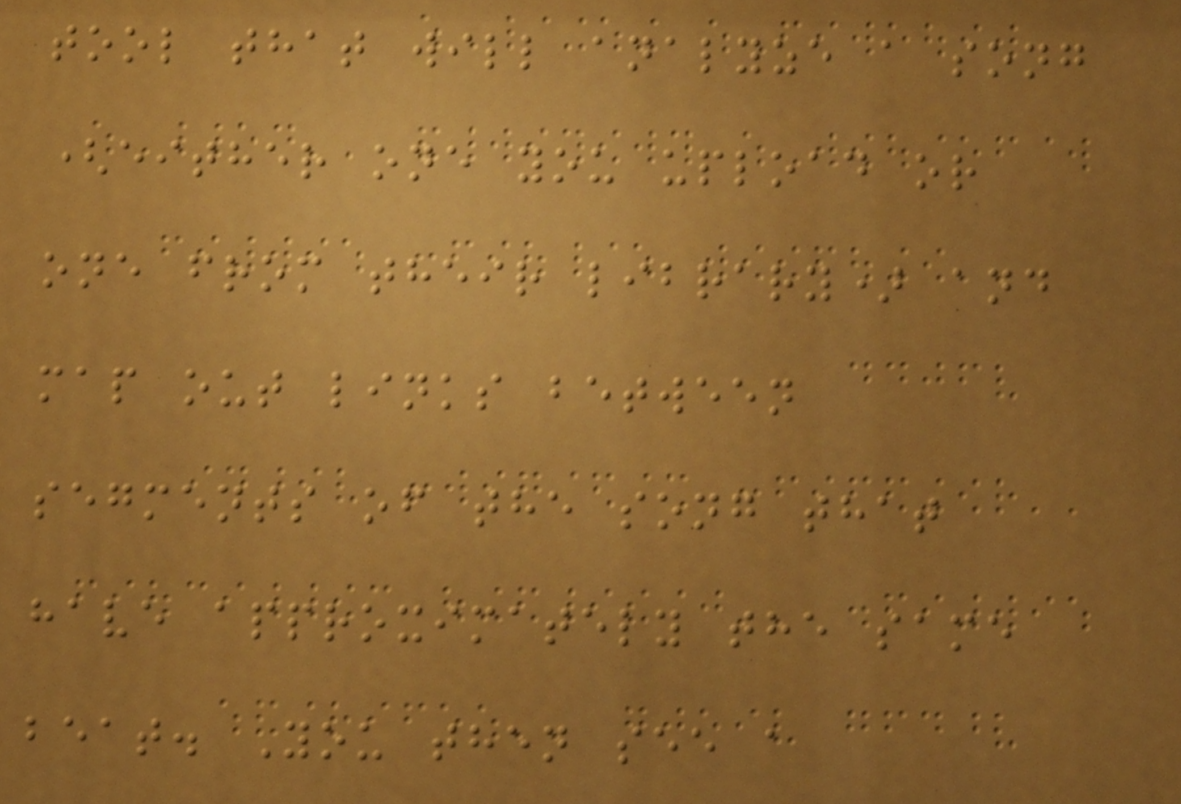tool that will analyze a song
(either one you upload or
one from their library) and
map out links between
segments of the song that
have approximately the same
beat. You then see a
